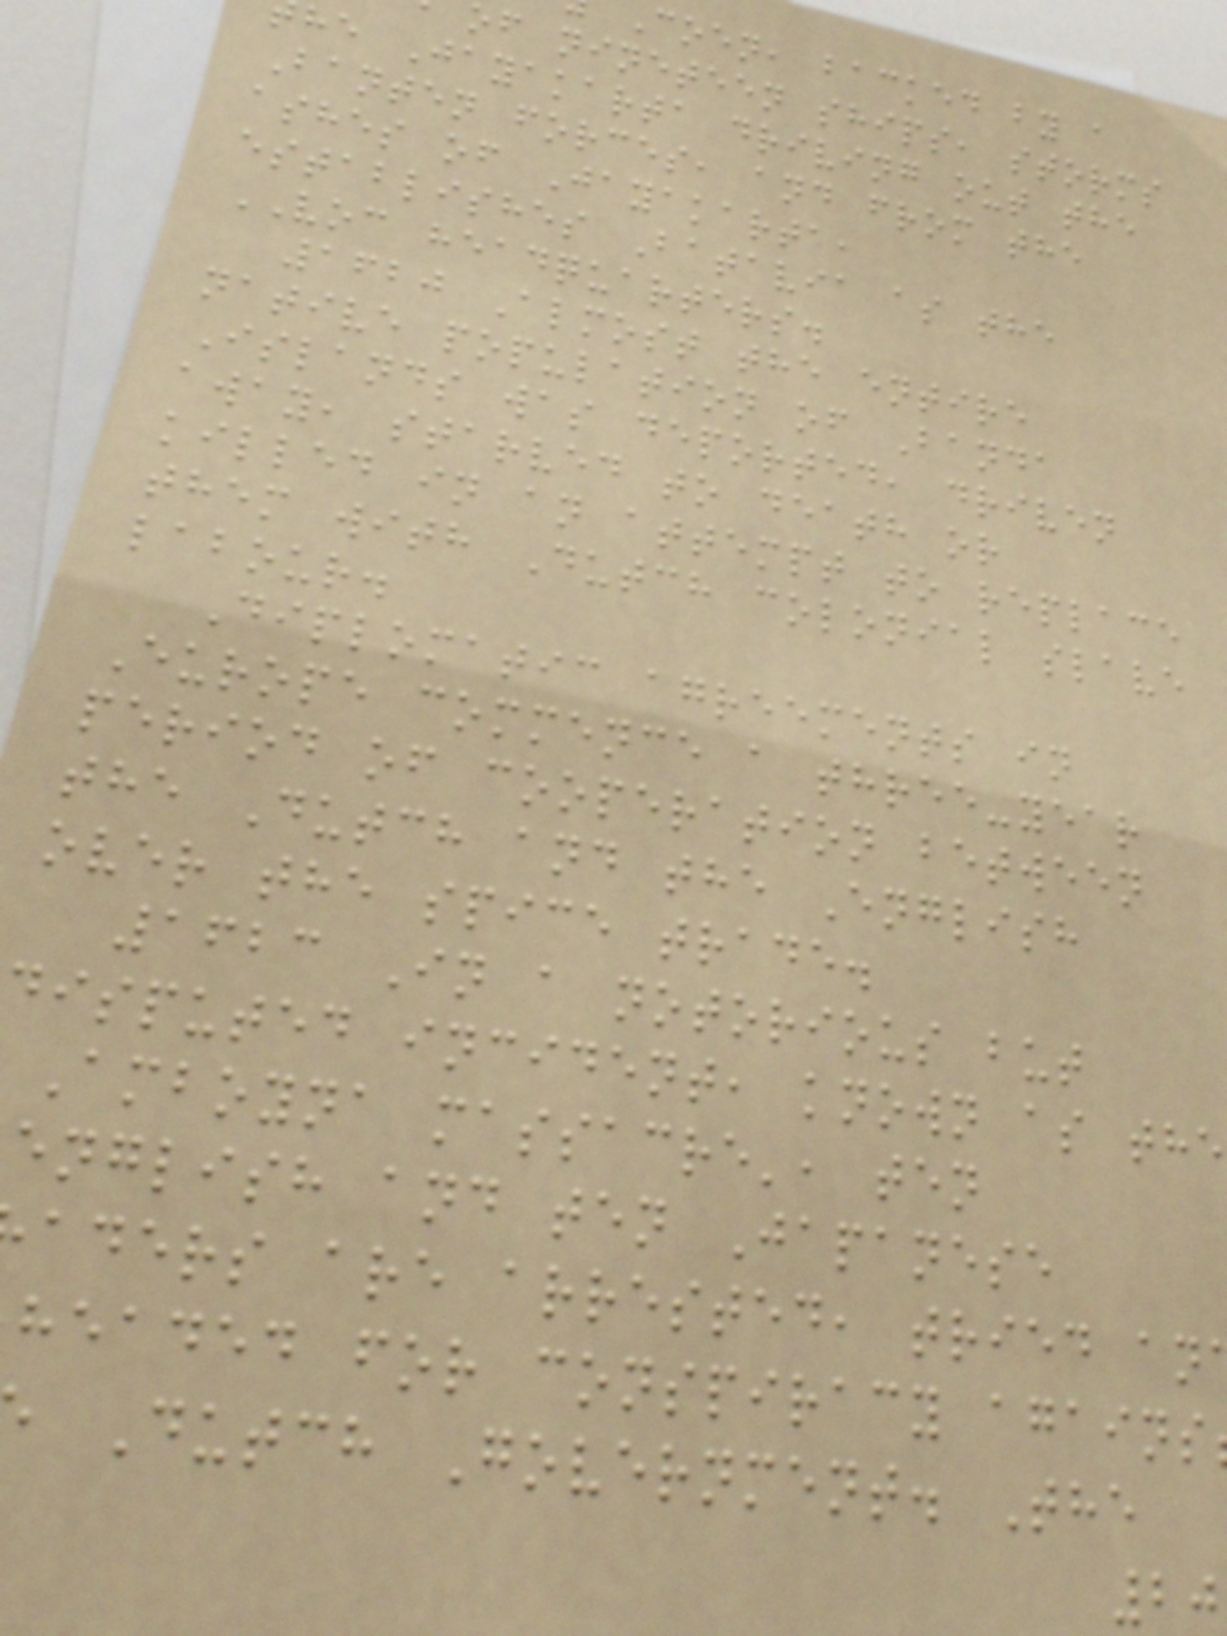coen, backed by a
of nineteen ships, storms
he Jayakarta driving out the
Banten forces, and from the
ashes of Jayakarta,
establishes Batavia as the
VOC headquarters.
1620 Almost the entire
native population of Banda
Islands was deported, driven
away, starved to death or
killed in an attempt to replace
them with Dutch colonial slave
labour.
Diplomatic agreements in
Europe commence a three-year
period of cooperation between
the Dutch and the English
over the spice trade.
1623 In a notorious but
disputed incident, known as the
Amboyna massacre', ten
english and ten Japanese
aders are arrested, tried an
headed for conspiracy agains
Dutch Government. The
